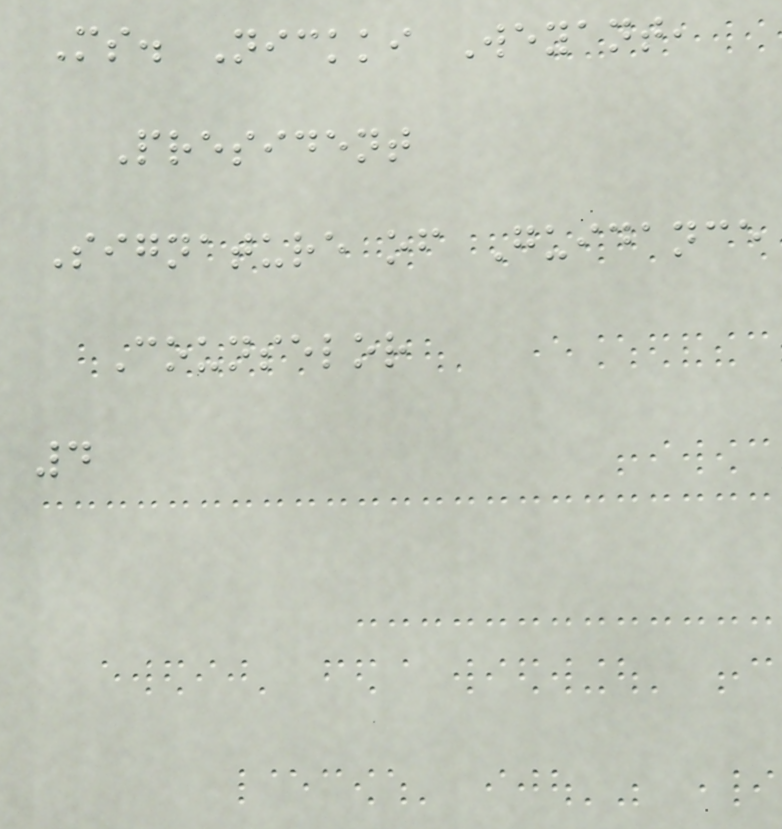Ms. Nickki Weyant,
President
Signature of Guidance
Counselor
4
